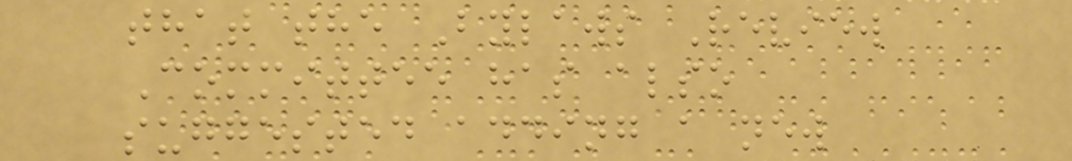that the Bylaws Review
Committee has also
suggested adding a new
